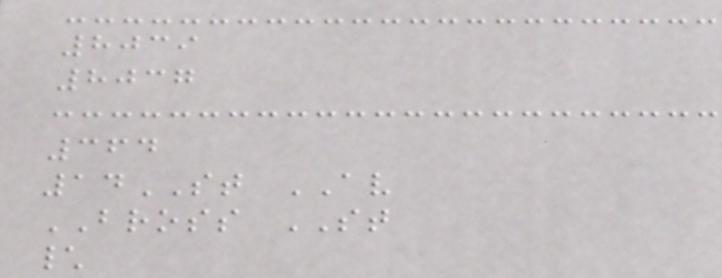8039
8037
364
14ST AV
BROSS ST
\
